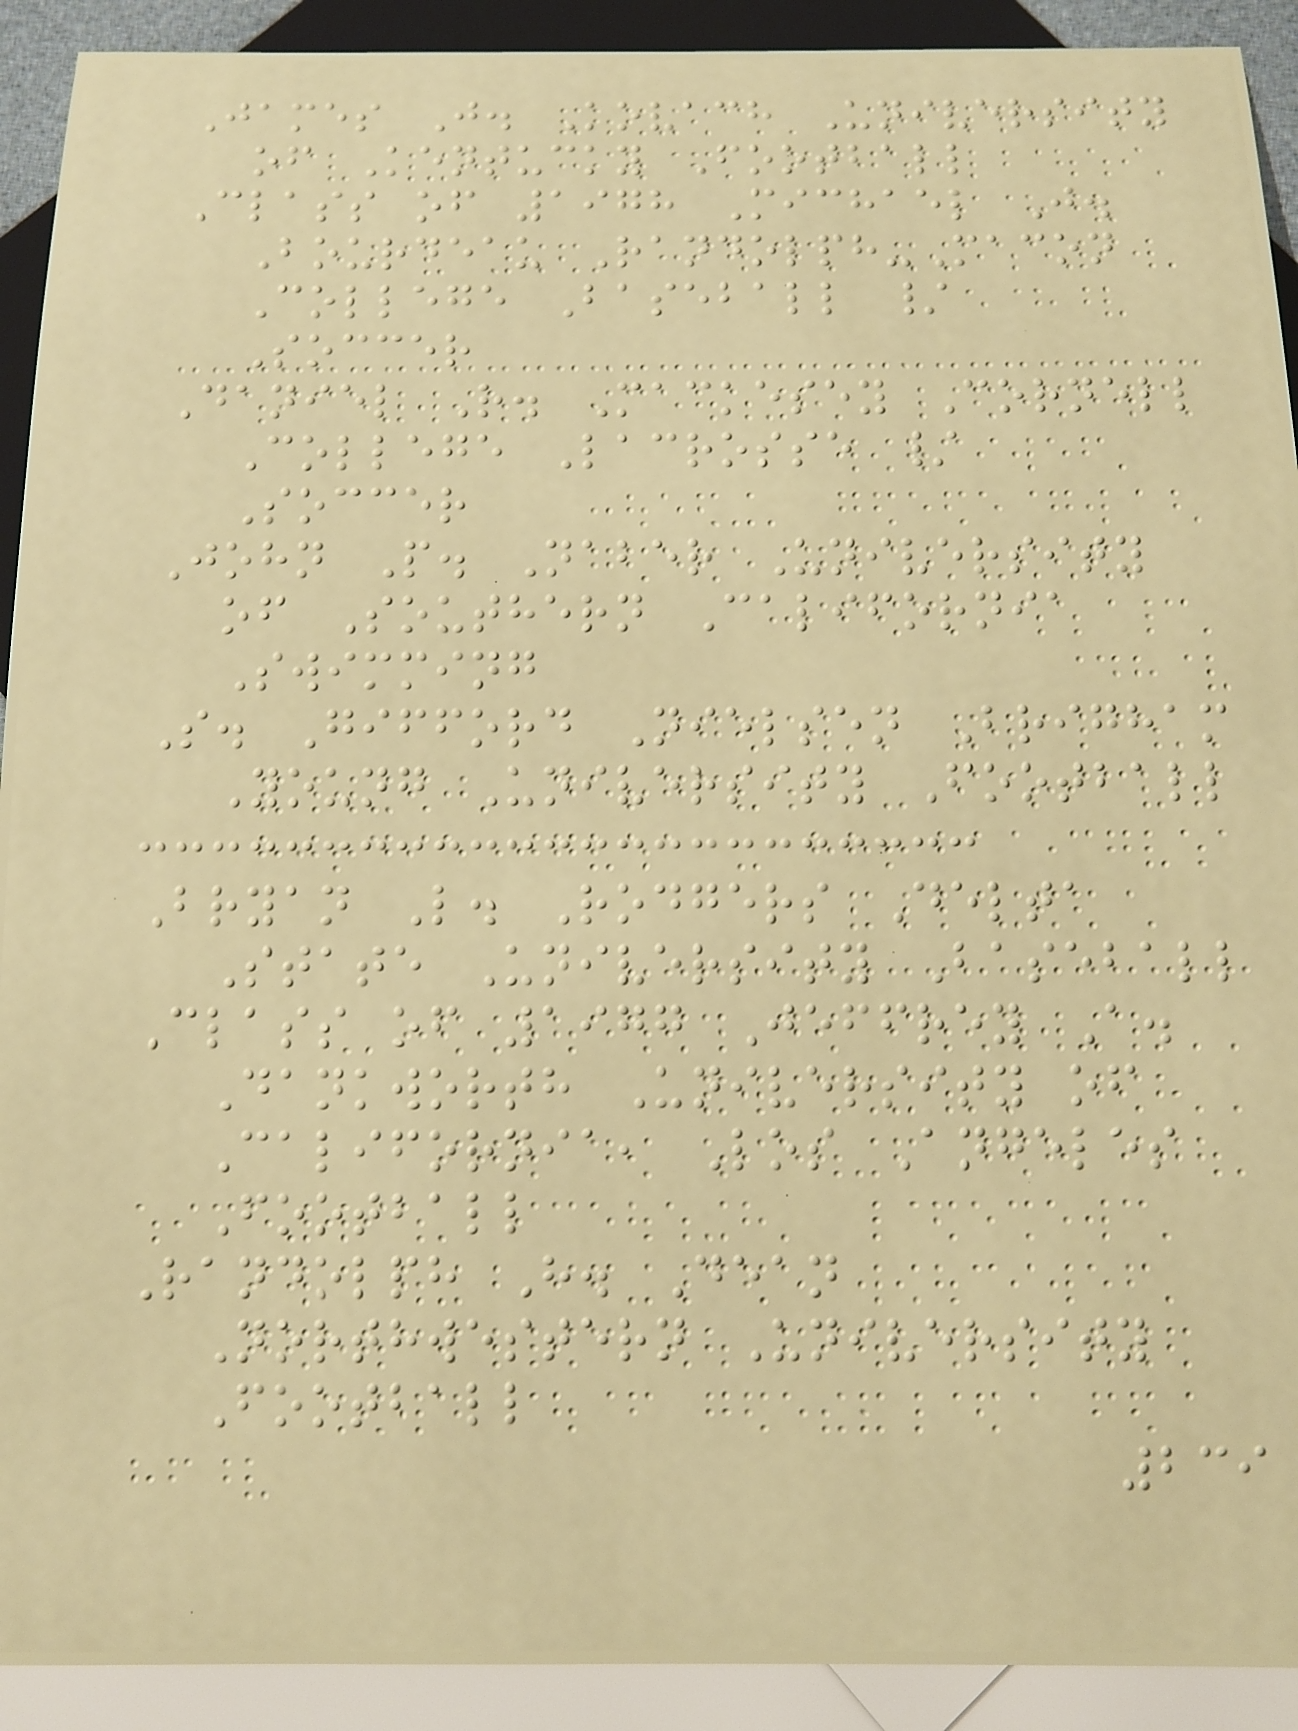James J. Kovach University
of Kentucky Football
Class of 1978 Michael J.
Bourdeau Randolph-Macon
College Baseball /
Soccer
Daniel R. Mackesey Cornell
College Lacrosse /
Soccer
John P. Naber University
of Southern California
Swimming
S. Gifford Nielsen Brigham
Young University Football
Bryan L. Rodgers Delta
State University Baseball
Class of 1977 Jeffrey A.
Dankworth University of
California, Los Angeles
Football
Randolph H. Dean
Northwestern University
Football
239
